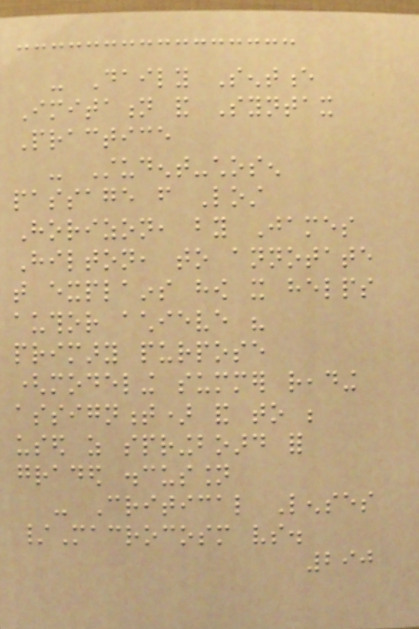- Daily Sentence
Imitation and Syntax
Practice
- Student-chosen
passage from Lost
Horizon, by James
Hilton, to annotate
that explains how it helps
author achieve his
primary purpose
(modeling summer reading
assignment) and to be
used as springboard for
graded discussion
- Critical Lenses
/Macrocosm vs.
290
